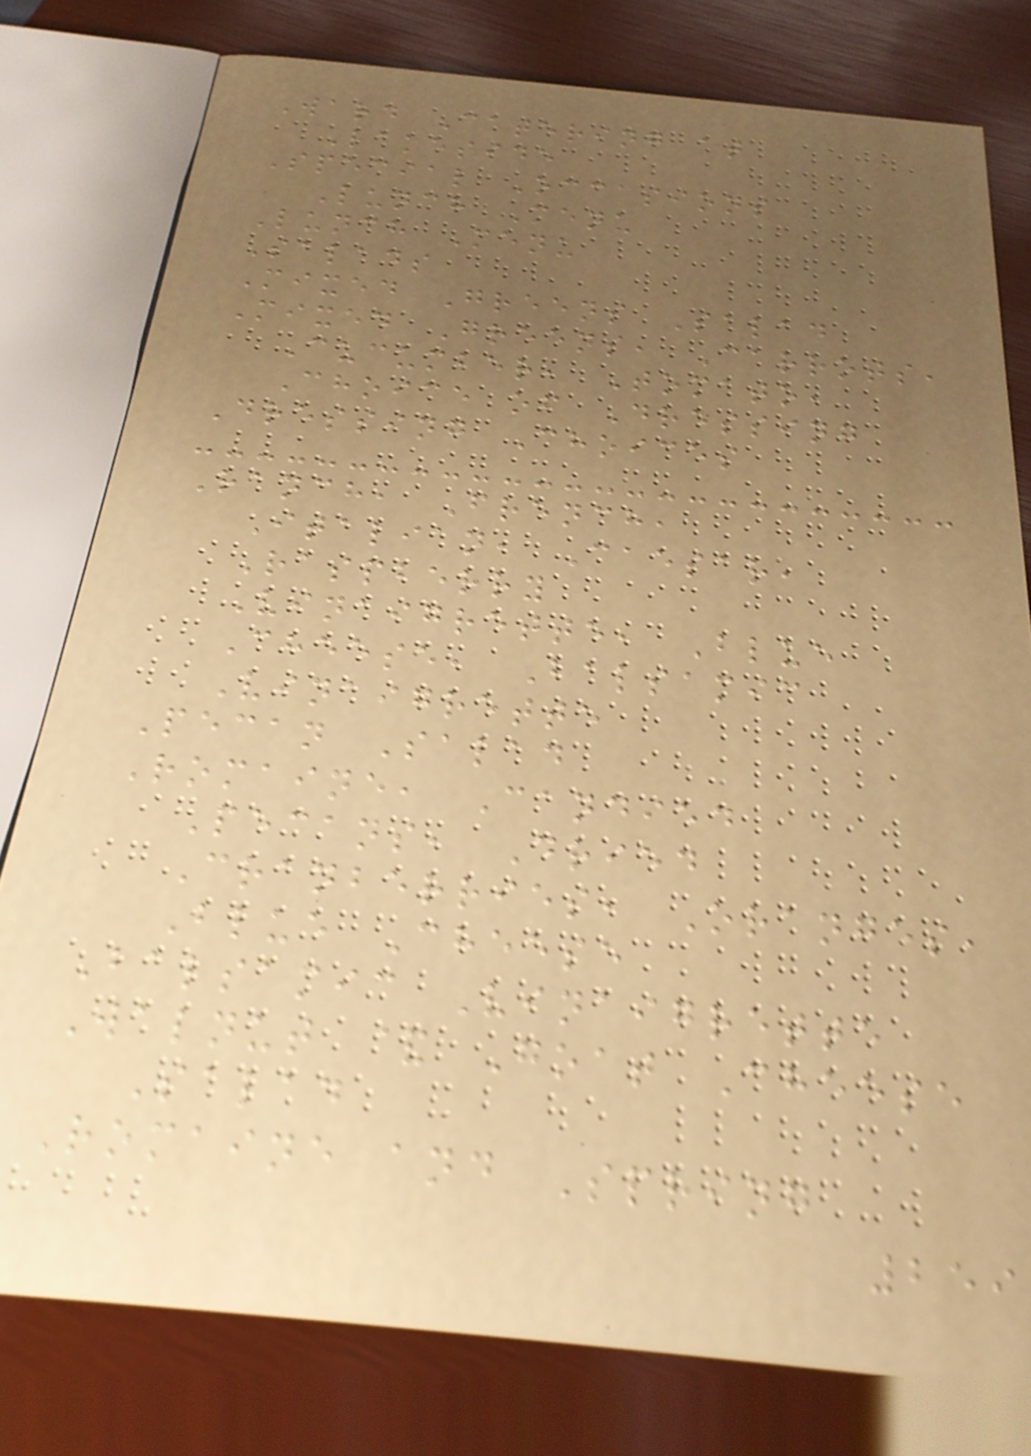Ward Catering at
Lakeside
Special Occasions
Lunch Menu
Lunch Menu
Salads
Mixed Greens Salad
Mixed Greens, Carrots,
Cucumber, Tomato,
Choice of Dressing
Dressing Choices
Ranch, French,
Italian, Caesar,
Raspberry
Vinaigrette, Blue
Cheese, Balsamic
Vinaigrette
Pecan Salad
Romaine, Candied
Pecans, Dried
Cranberries, Oranges,
Blue Cheese
Balsamic Vinaigrette
Walnut & Goat Cheese
Salad
Romaine and Spring
259
